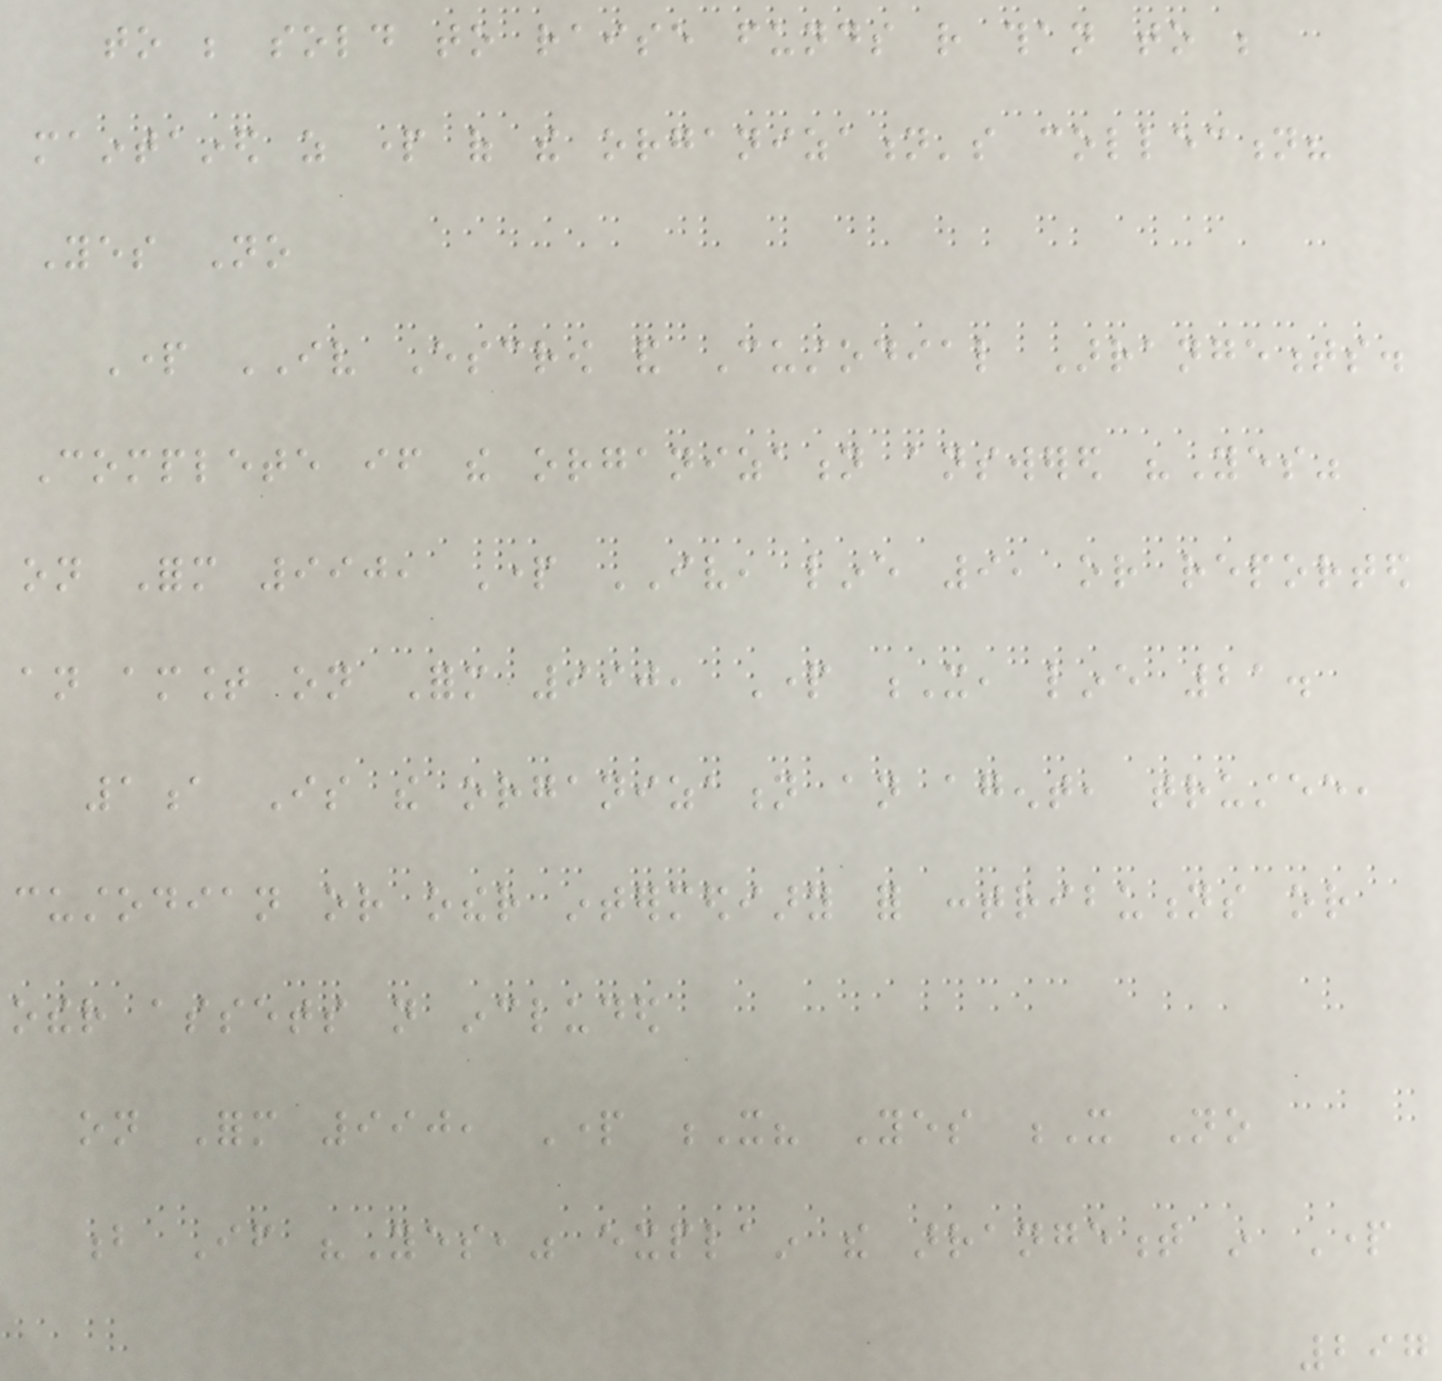to be sold to raise funds rather than to be
maintained as part of the organization's collection?
Yes No
Part IV Escrow and Custodial Arrangements.
Complete if the organization answered "Yes"
on Form 990, Part IV, line 9, or reported
an amount on Form 990, Part X, line 21.
1a Is the organization an agent, trustee,
custodian or other intermediary for contributions or
other assets not included
on Form 990, Part X? Yes X No
b If "Yes," explain the arrangement in Part
297
